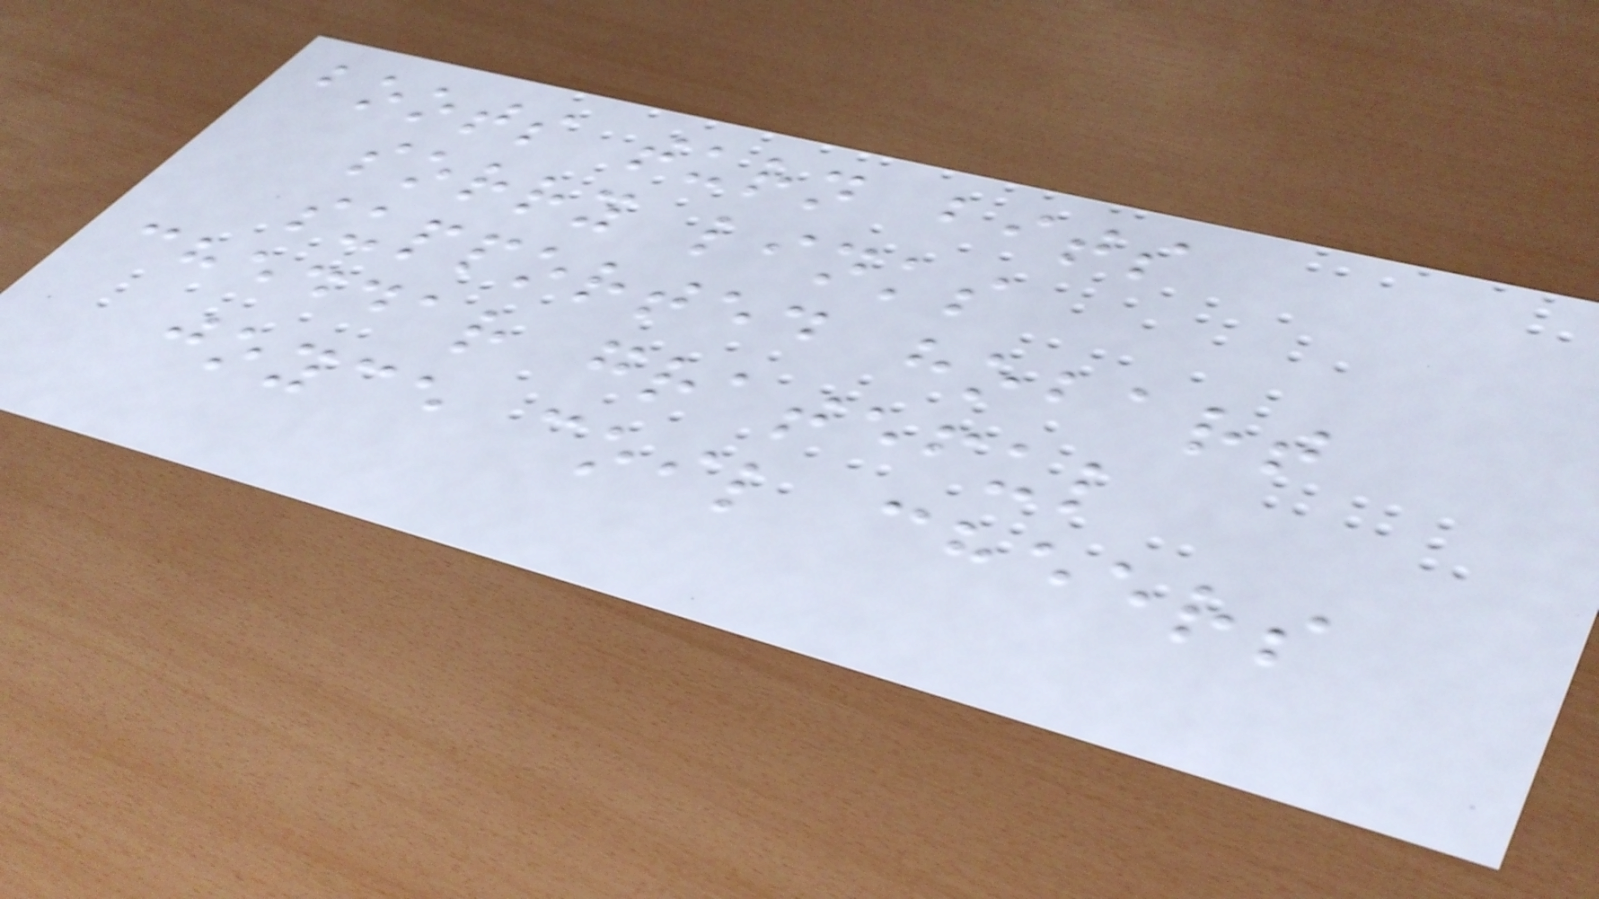boots turn bits
sorry links
supported hobart
cheddar grateful
joyce coil cheers
